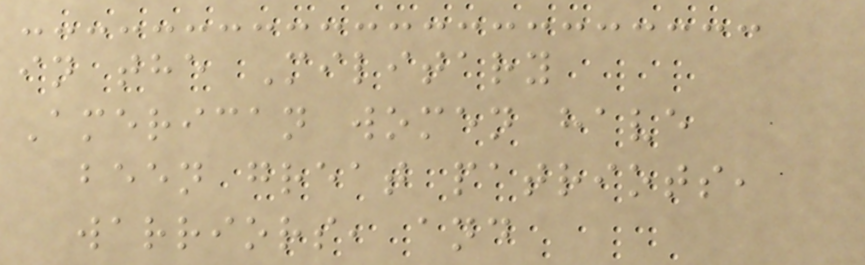in the Military
American women have
been great patriots,
warriors, and
